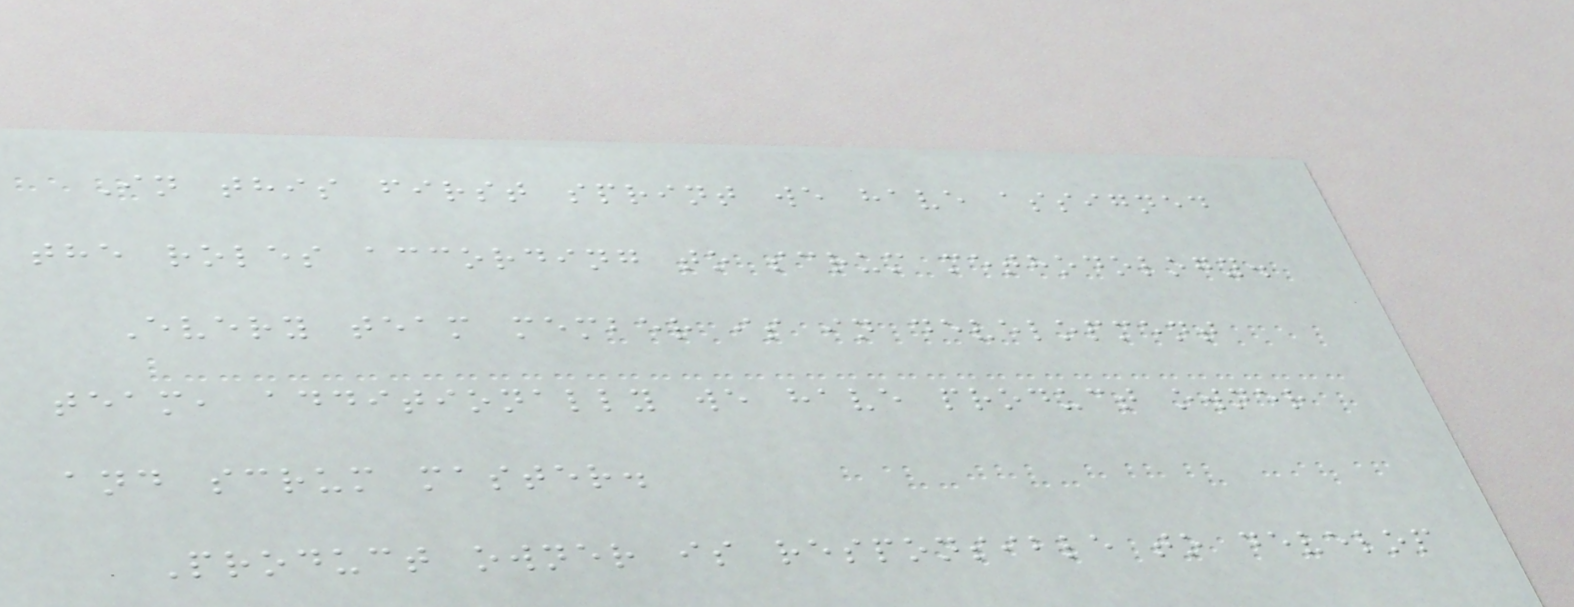In this first sprint we have assigned
the roles according to scrum methodology.
Every team member is in development
team, additionally we have product owner
and scrum master.
Product owner is responsible to develop
